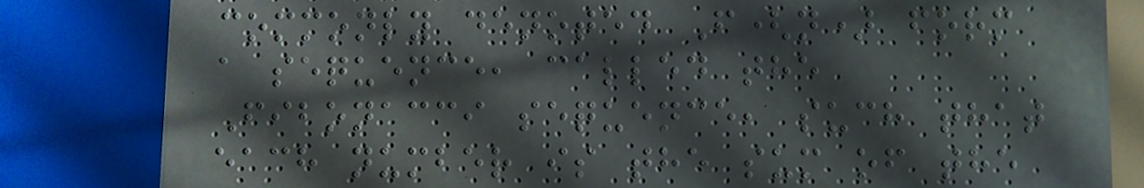commonly denoted F(n) form
a sequence, called the
Fibonacci sequence, such that
each number is the sum of the
